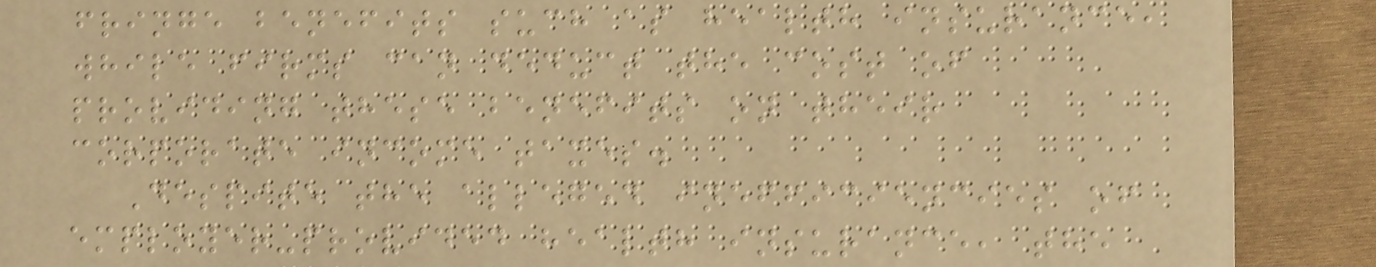fringe benefits such as health insurance,
while firms can deduct the cost of
providing these benefits on their
corporate income taxes.
Despite the alleged inefficiencies of
employer-provided health insurance, the
